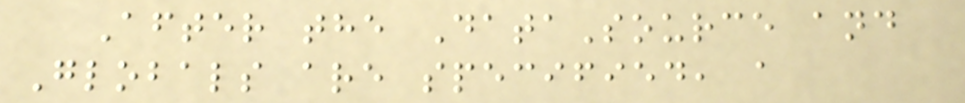After the DataSource and
Globals are specified, a
